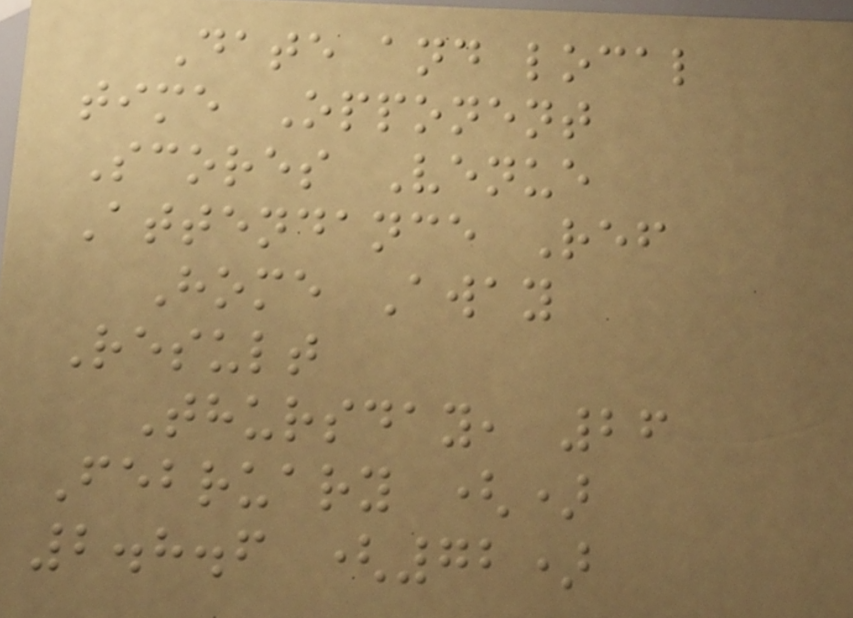Date and local
time Opponent
Scores Venue
Attendance Ref
Home Away
Result
Thursday, 26
February ()
2.8.6 (72)
